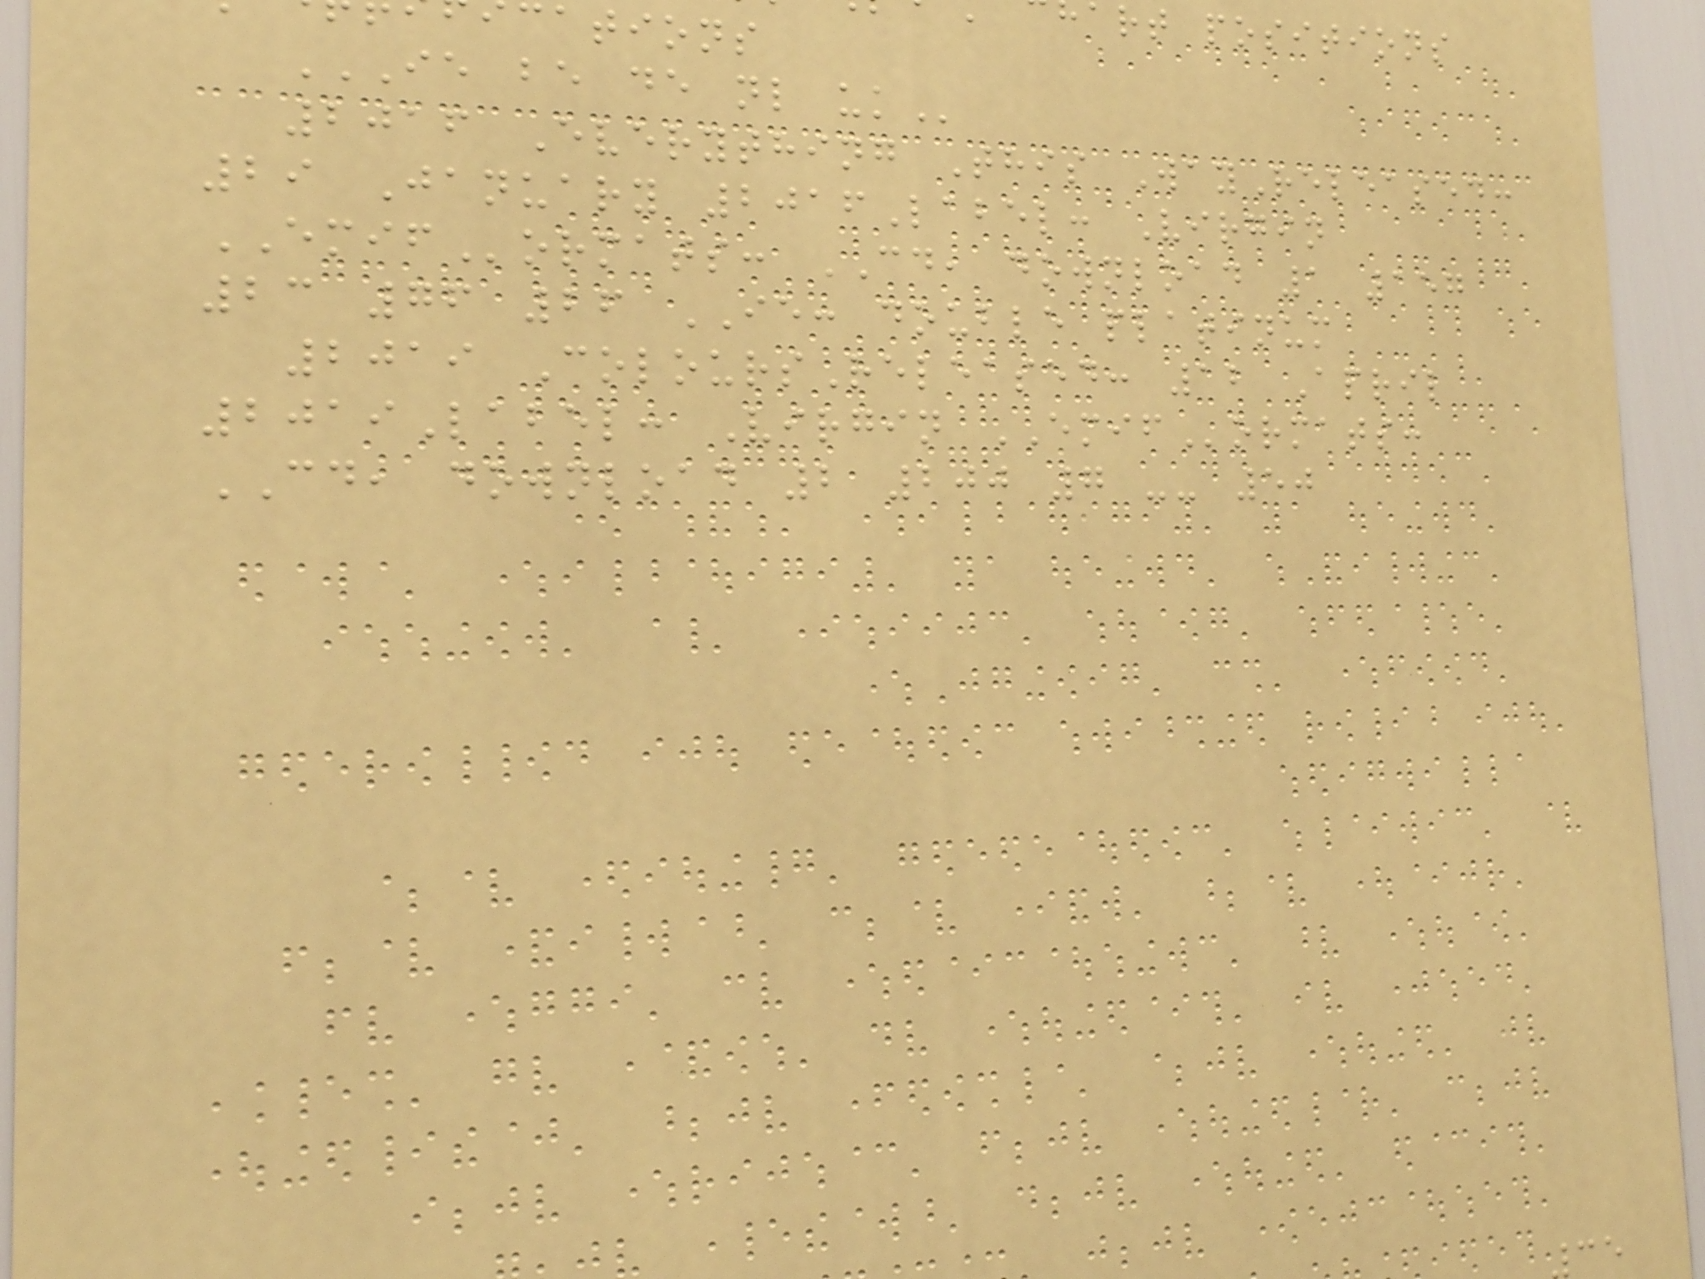art positions
cations
IE BE DE NL UK
2016 Everything This WayReleased:
29 January 2016Label: Virgin
EMIFormats: CD, download 1 157
23 76 26 IE: double platinum
2019 ColoursReleased: 12 April
2019Label: Virgin EMIFormats:
CD, download 2 200 7 -- 50
